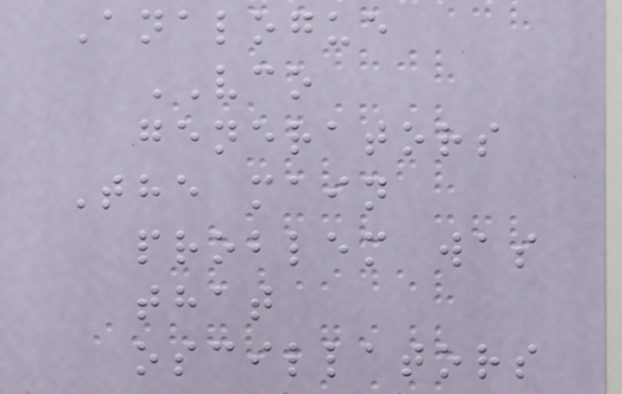Analogue
VCO
generators
The main
problem was
that
oscillators
